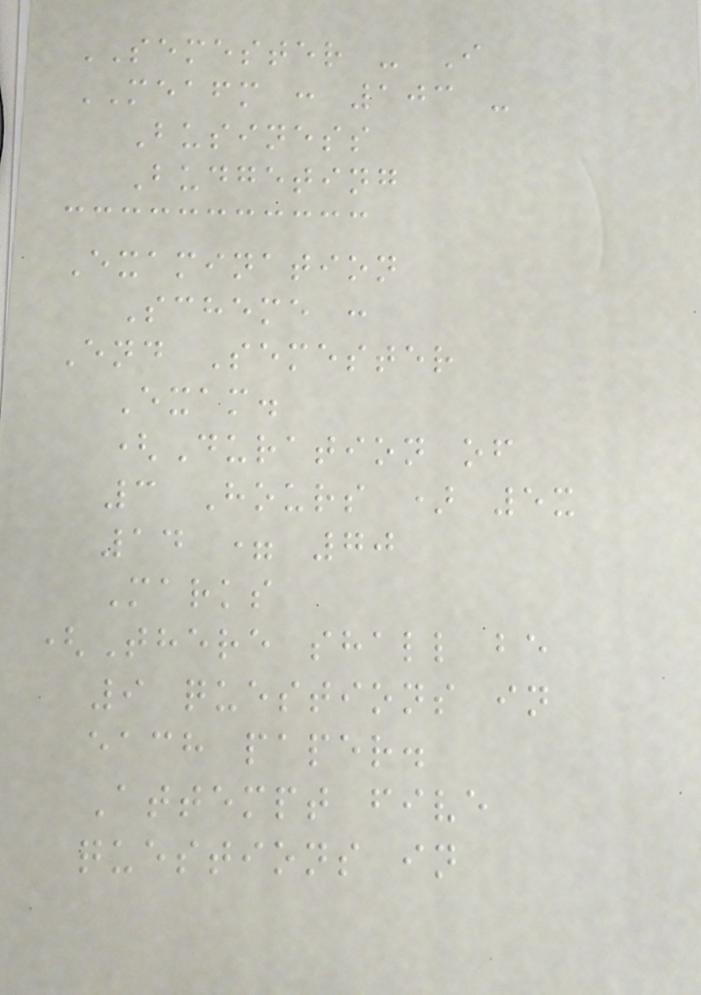SEMESTER - I
MEAFM : 103 -
Business
Budgeting
Examination
Scheme :
End Semester
Exam.
(Duration of
3 Hours ) 5x
14 = 70
Marks
(There shall be
9 questions in
each paper.
Attempt five
questions in
